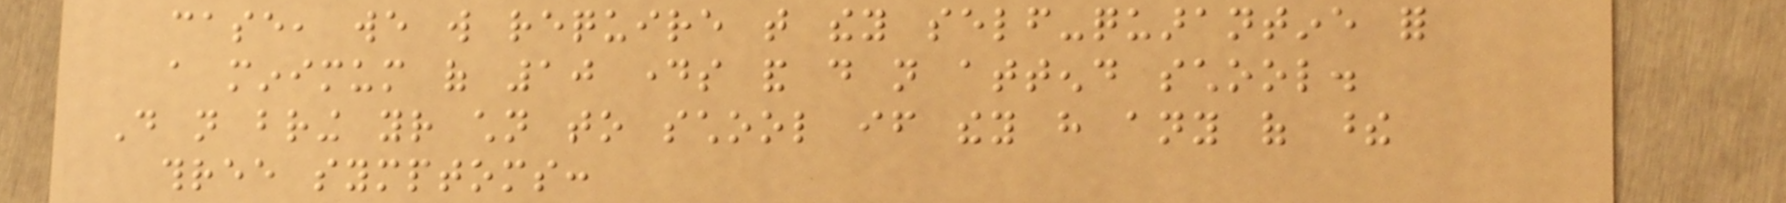case, we will require that they self-quarantine for
a minimum of 10 days and do not attend school.
Do not bring your children to school if they have any of these
three symptoms:
